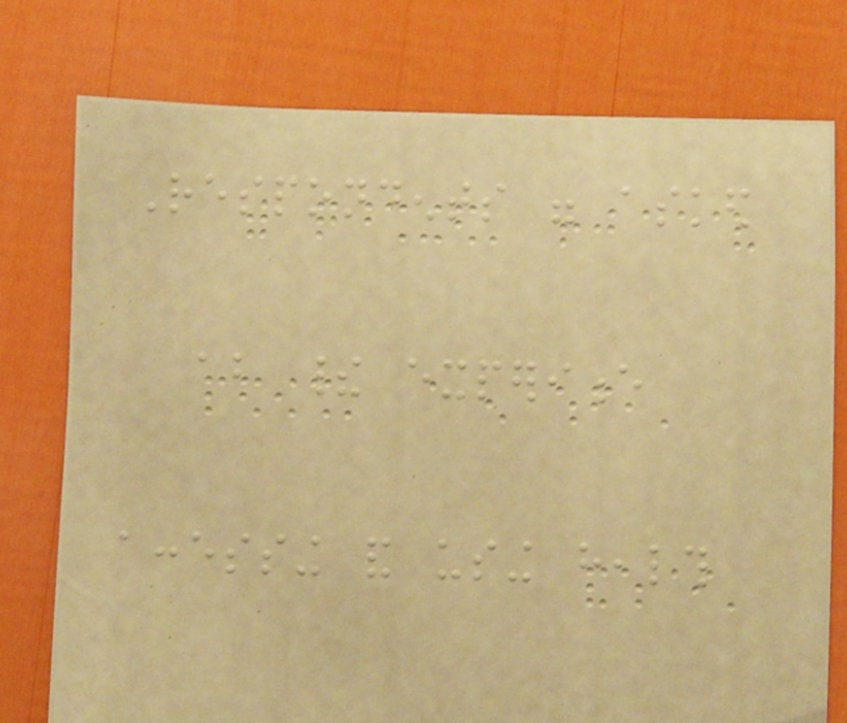Respondents were asked
about their experience
accessing and using health
